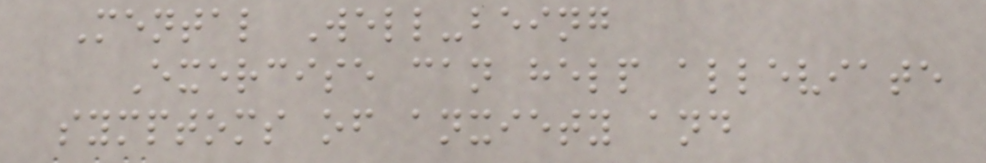Mental Well-being
Exercise can help alleviate
symptoms of anxiety and
